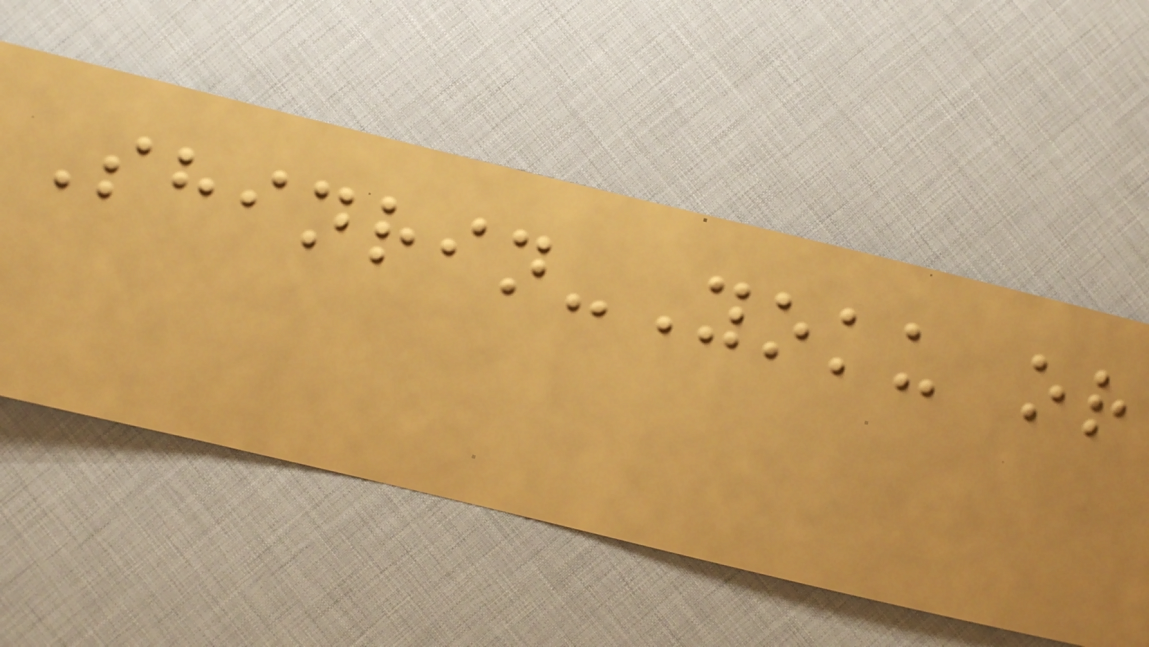Shinrin-Yoku or
